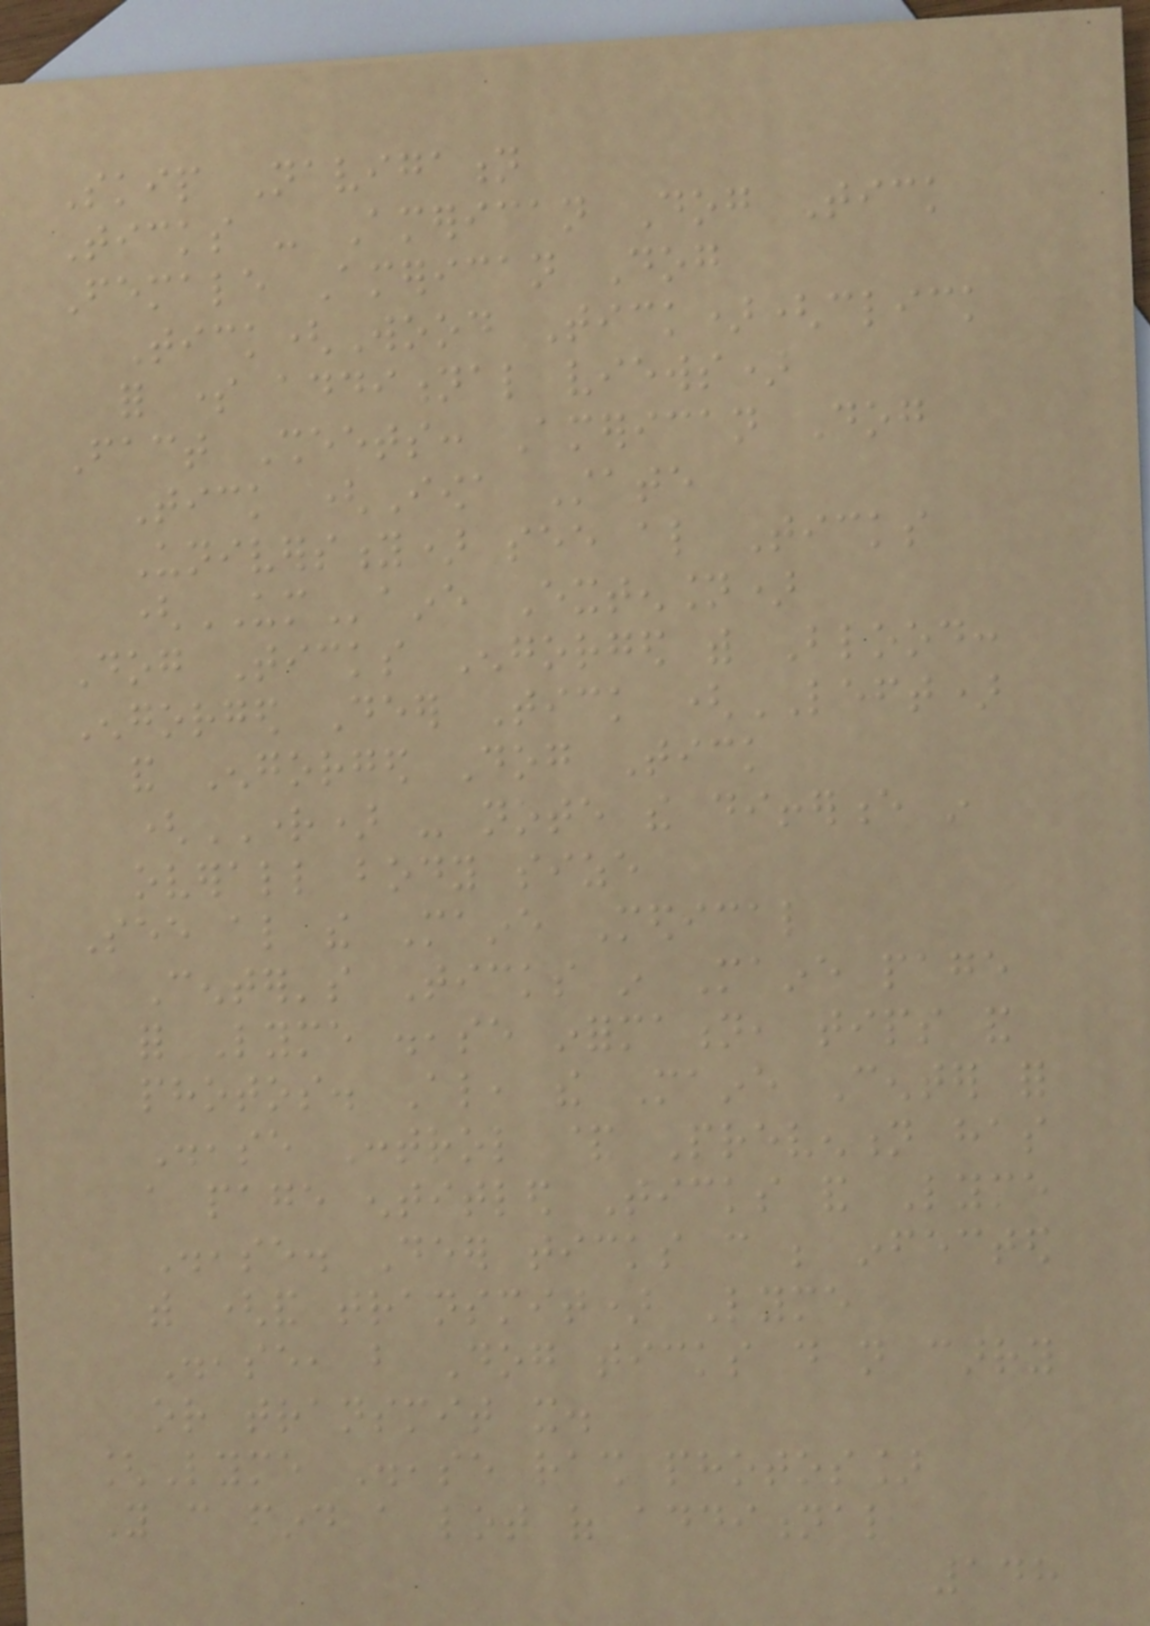Skip Navigation
Ticks - American Dog Tick
Female American Dog
Tick(Wood Tick)(click
for some additional views)
Fact Sheets: American Dog
Tick (Iowa State
University) see also Ticks
(UMaine Extension)
Dog Ticks Engorged with Blood:
Engorged Deer Tick (LEFT)
and Engorged Dog Tick
(RIGHT) - note the difference in
overall body size
See also the Maine Medical
Center's Ticks in Maine page
for Lyme disease information, tips and
photos. Also, the Maine Center for
Disease Control & Prevention has
a page entitled Ticks and Lyme
Disease. Deer ticks can be infected
with (and transmit) Lyme
Disease, but Dog ticks do not carry
or transmit it.
[Lyme Disease rash photos]
You can find a lot of additional
148
